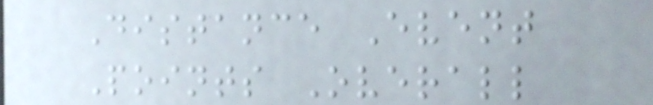Distance Event
Points Overall
